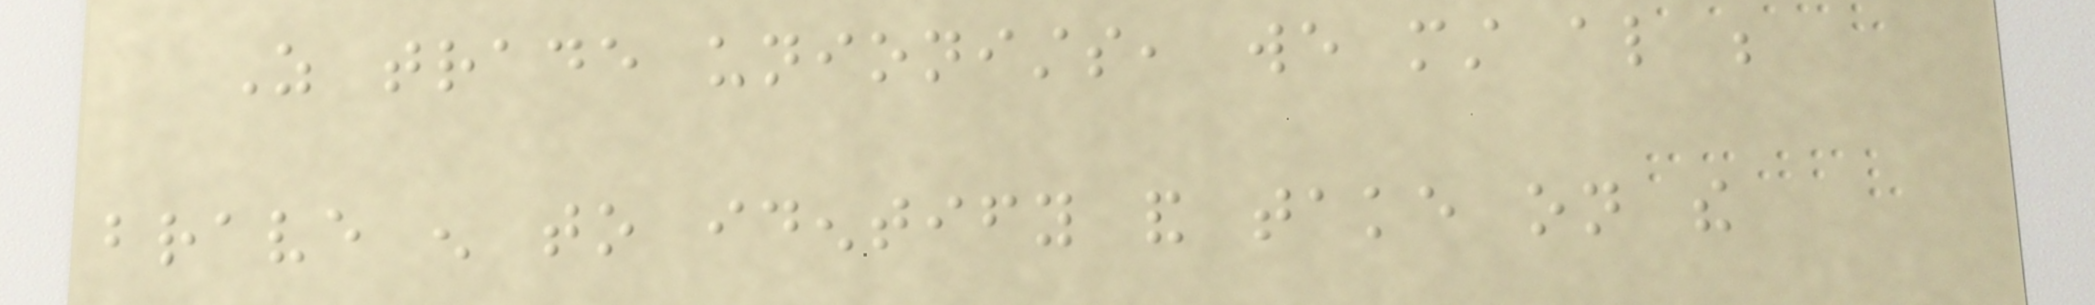As trade unionists, we must also be
brave enough to identify and take on the
